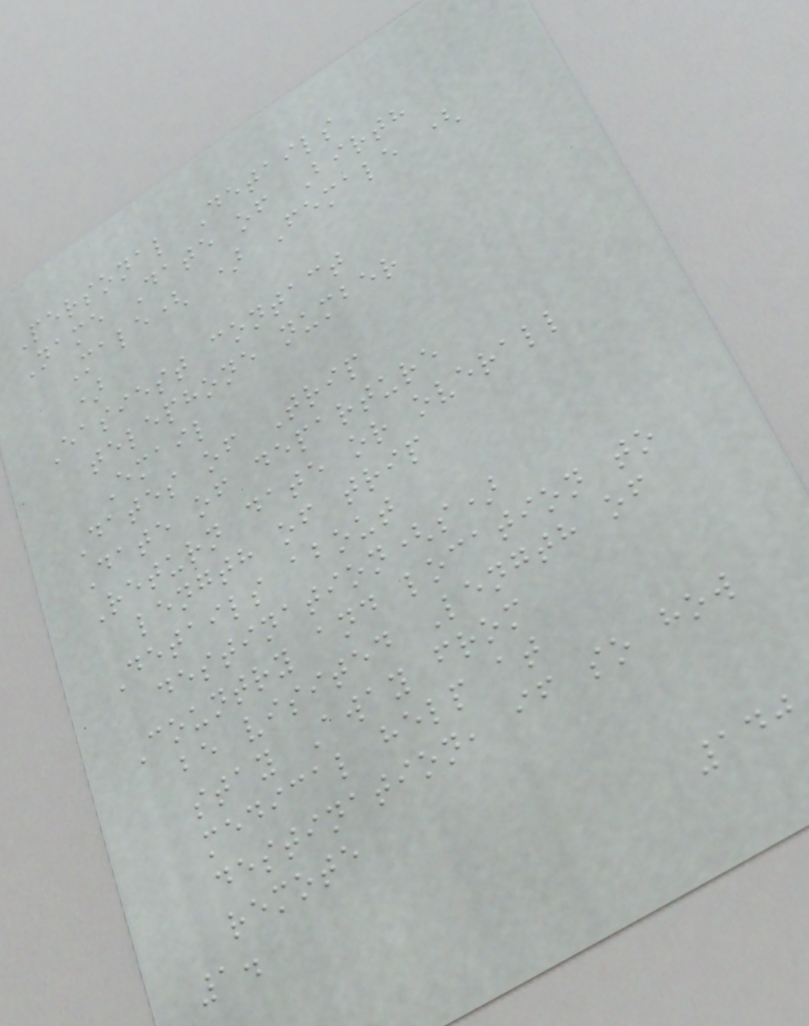Personal Details
Name Date of Birth
Male( ) Female (
)
Easiest contact
telephone number
Email
Dates of Trip
Date of departure
Return date or overall
length of trip
Details about
destination(s)
Country and location to
be visited Length of
stay Away from
medical help at
destination, if so how
remote
1.
140
